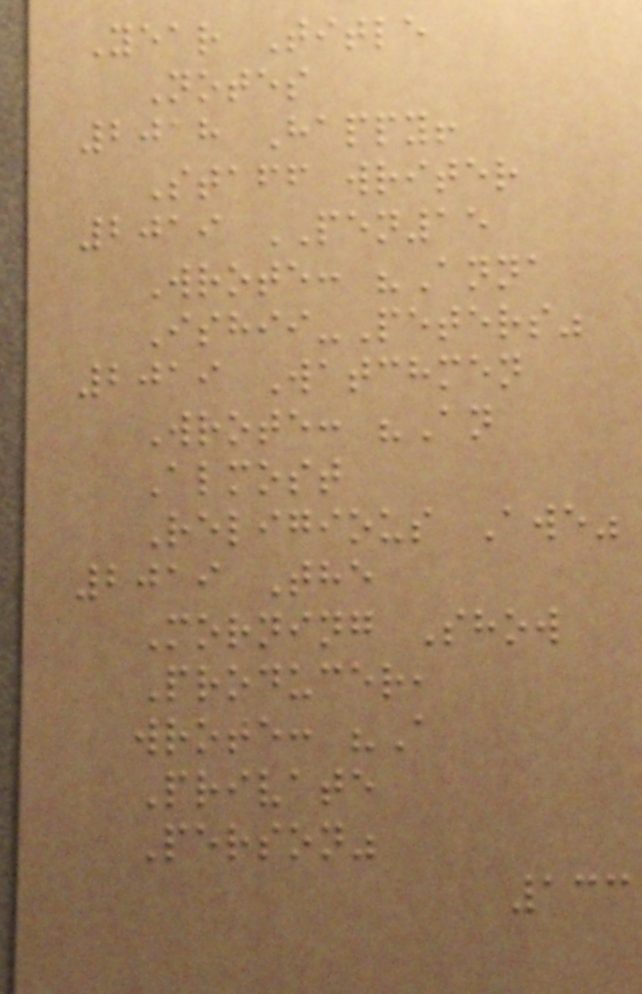Year Title
Notes
2018 Happy!
Staff writer
2019 PEN15
Wrote: "Anna
Ishii-Peters"
2019 Watchmen
Wrote: "An
Almost
Religious Awe"
2019 The
Morning Show
Producer,
wrote: "A
Private
Person"
133
